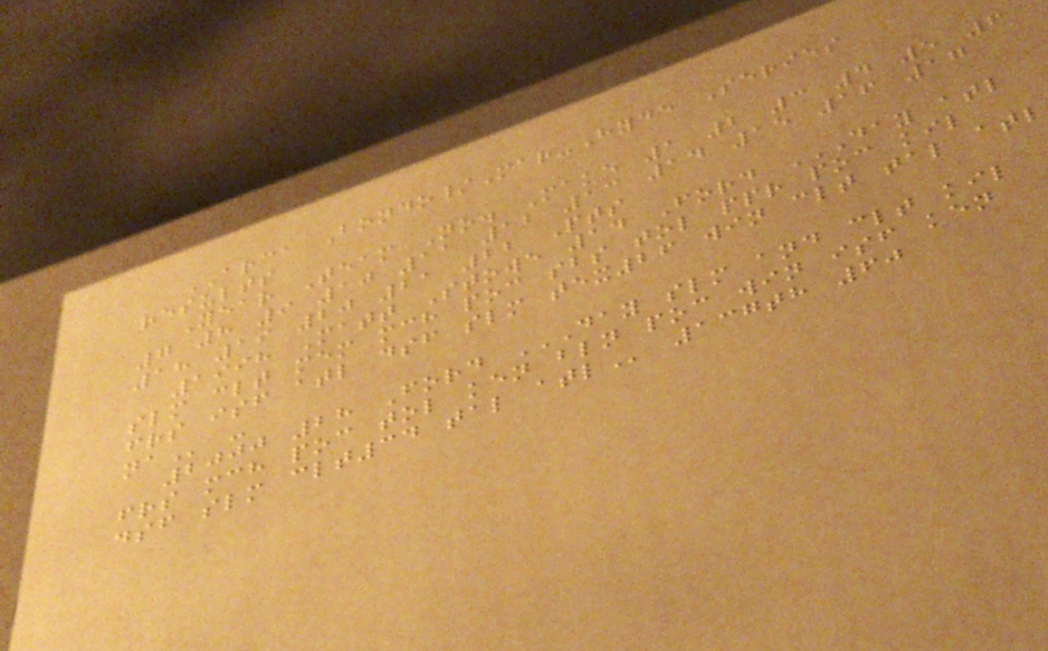ARCA Bondo/Mar-Hyde Series
results
Year Team No. Make 1 2 3 4 5 6
7 8 9 10 11 12 13 14 15 16 17
18 19 20 21 22 Pts
1998 Matt Stowe 14 Ford DAY ATL
SLM CLT MEM MCH POC SBS TOL PPR POC KIL
FRS ISF ATL DSF SLM TEX26 WIN CLT TAL ATL
NA -
2000 28 Ford DAY SLM AND CLT KIL
FRS MCH POC TOL KEN BLN POC WIN ISF KEN
DSF SLM CLT34 TAL ATL 137th 60
